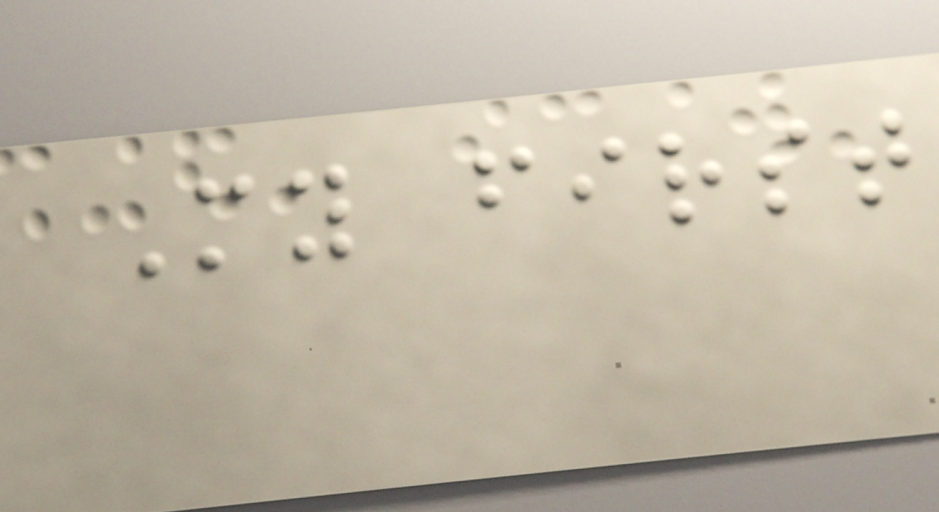My first
